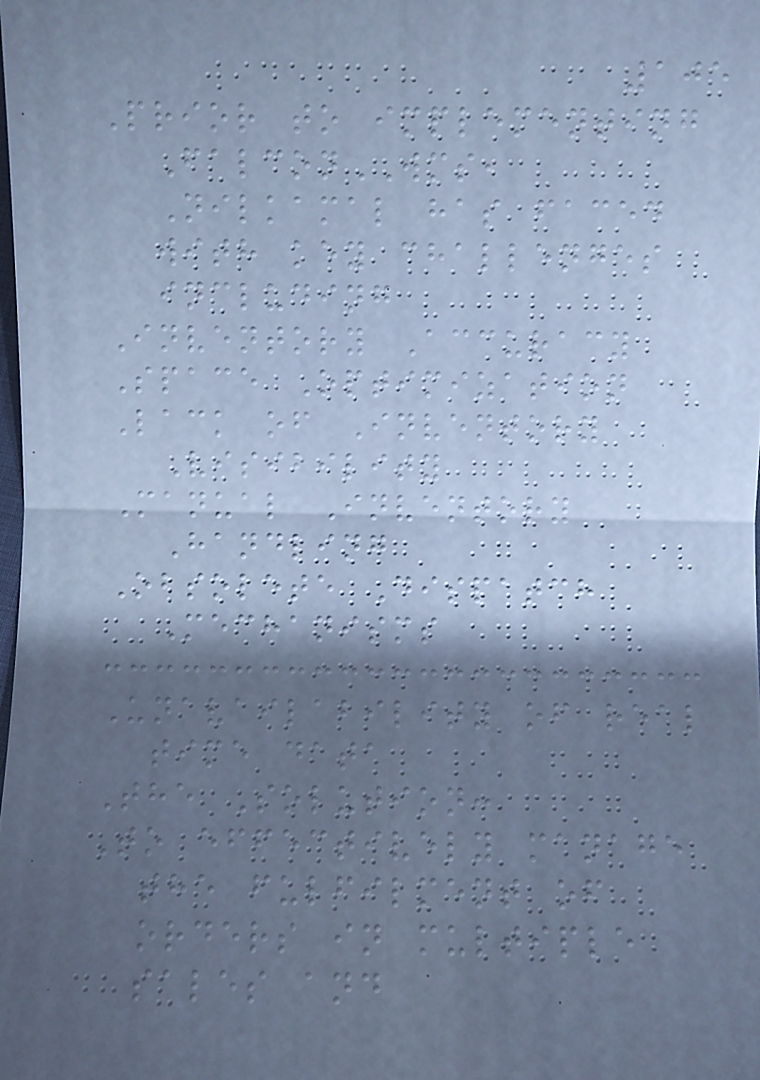105
Prior to implementing
FalconWMS,
Nilkamal has faced
with key challenges
including
Inventory Accuracy
Space Optimization
Lack of Inventory
Visibility
Manual Inventory
Handling
Obsolete Dispatch
Mechanisms
Unavailability of real
time data
The Solution:
To effectively manage
the fulfilment of
orders in multiple
sales and
